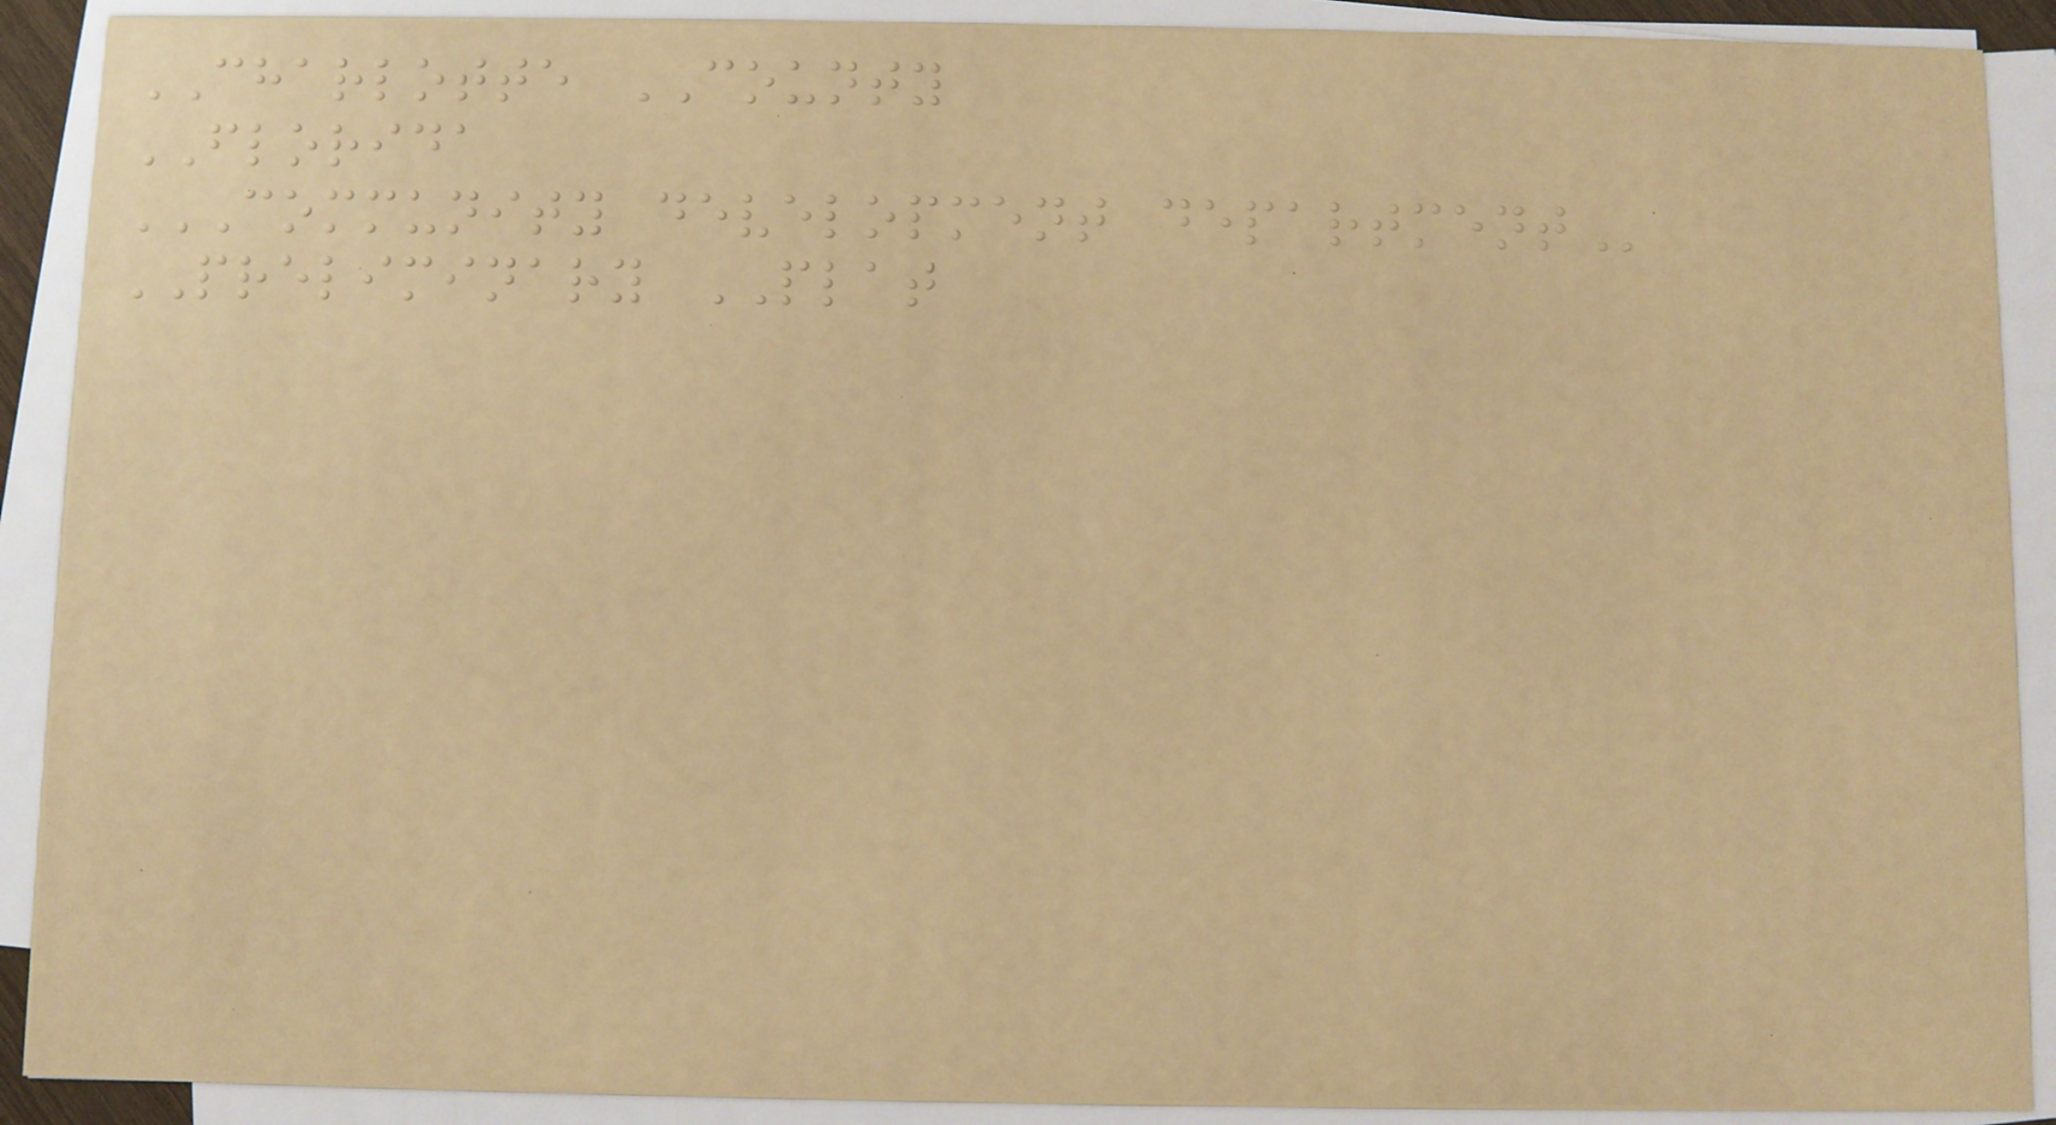CHARLOTTE COUNTY
FLORIDA
COMMUNITY DEVELOPMENT DEPARTMENT
PRELIMINARY PLAT
